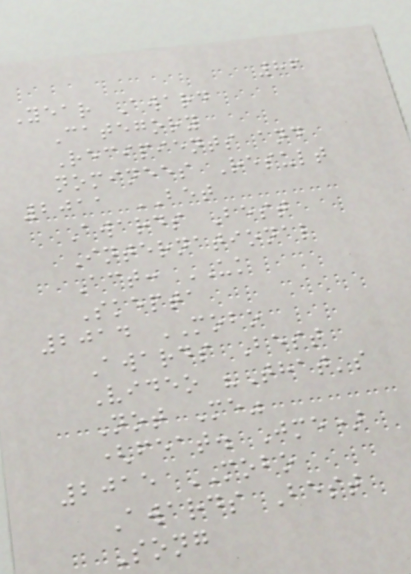86
Year Award
Category
Recipients and
nominees Result
2011 BET
Awards Best
International
Act: UK
Skepta
2014 MOBO
Awards Best
Video "That's
Not Me"
(feat. Jme)
2015 MOBO
Awards Best
Song
